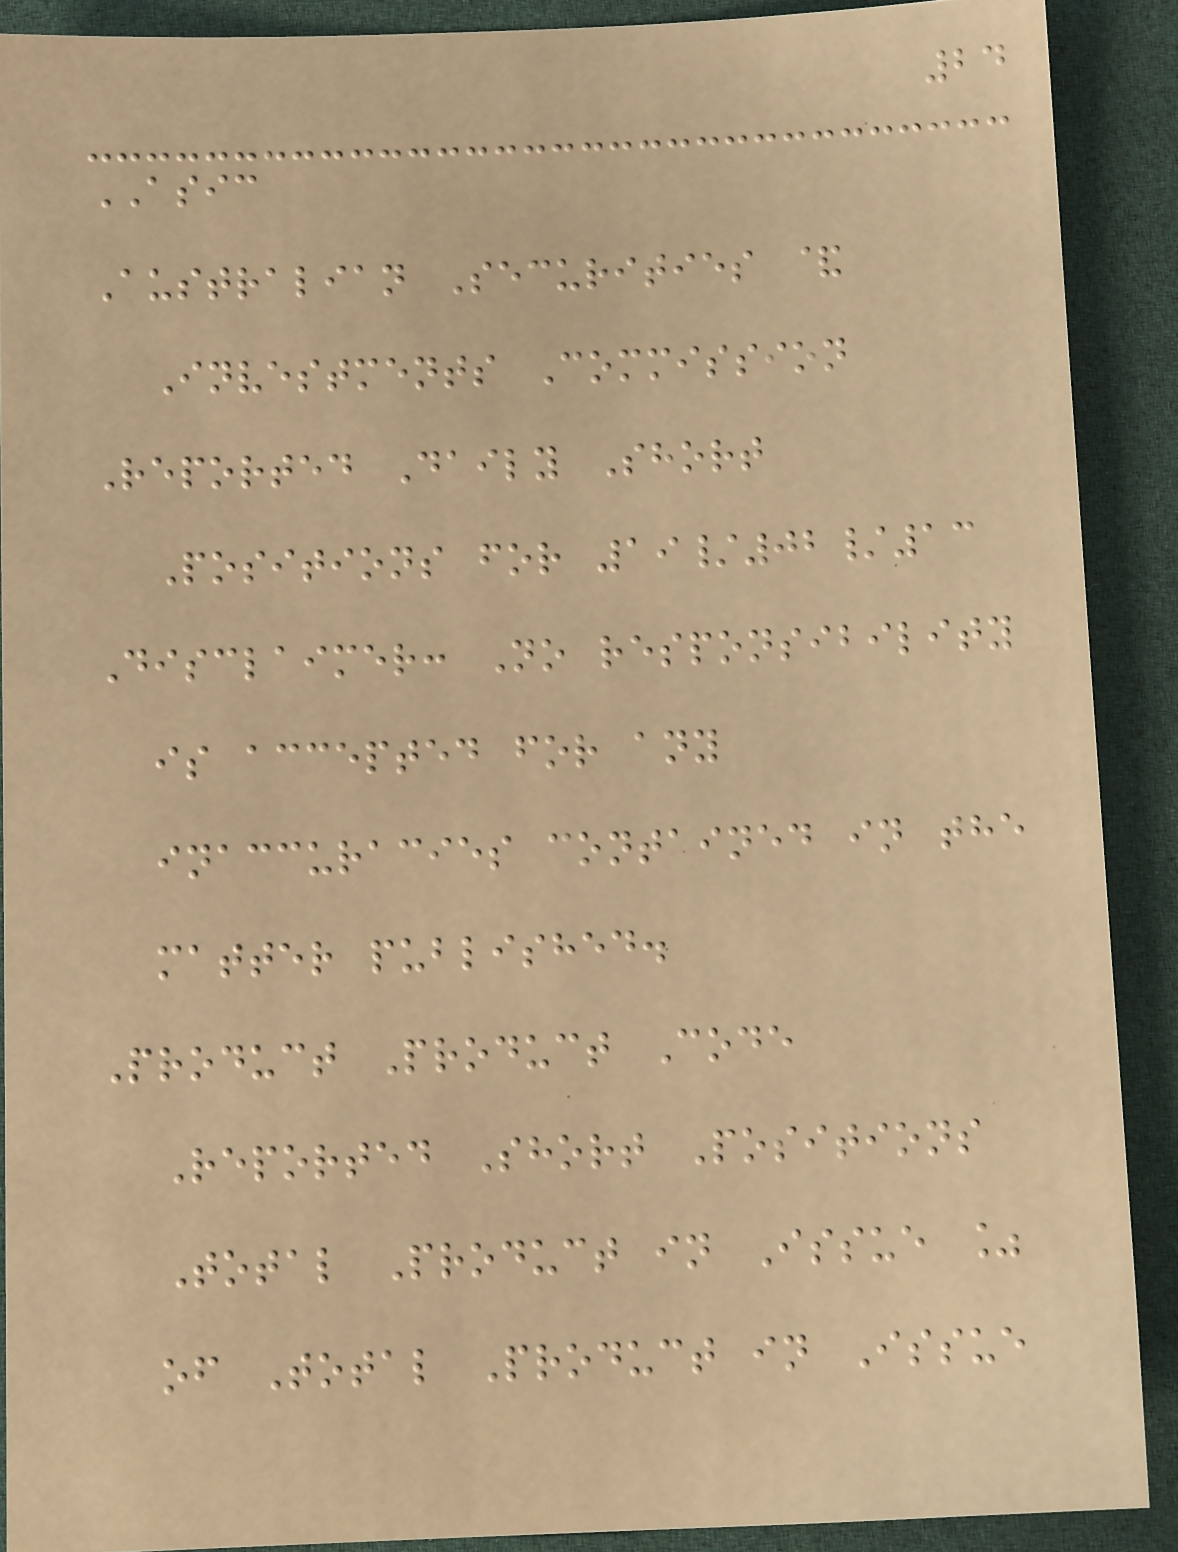24
ASIC
Australian Securities &
Investments Commission
Reported Daily Short
Positions for 19/02/13
Disclaimer: No responsibility
is accepted for any
inaccuracies contained in the
matter published.
Product Product Code
Reported Short Positions
Total Product in Issue %
of Total Product in Issue
